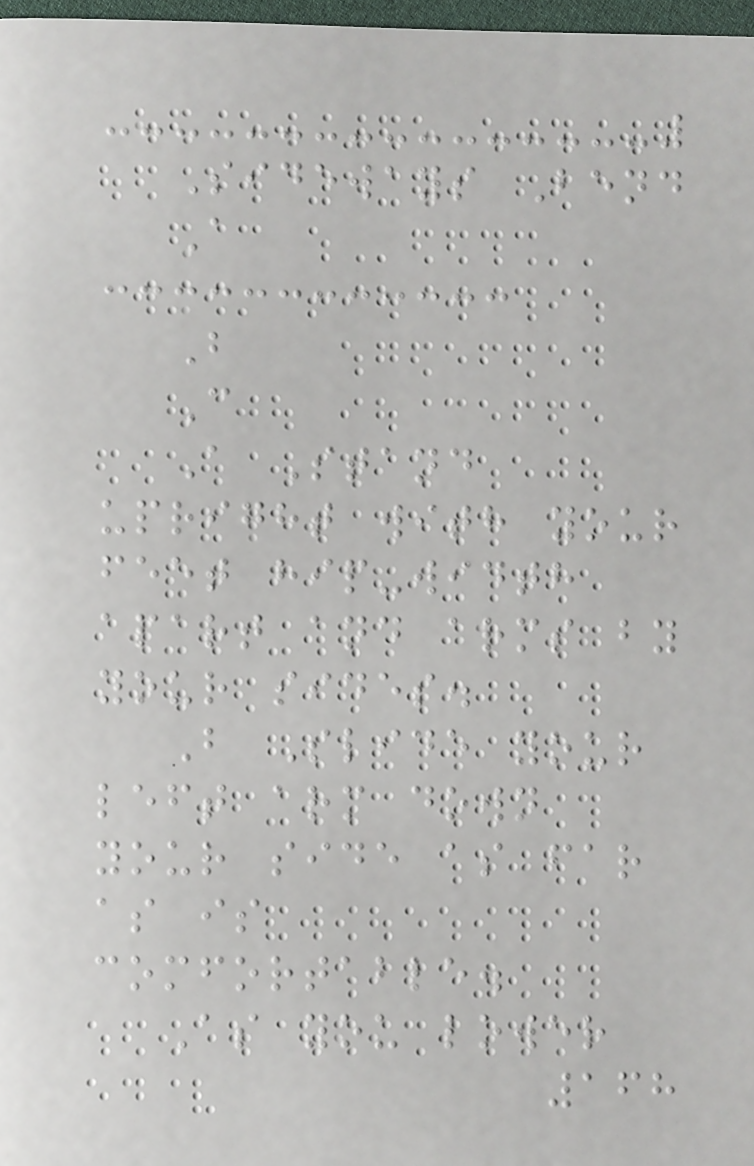Sideways Bend
A
B
C
A Stand
upright with your
feet hip-width
apart and arms by
your sides.
B Slide your
left arm down
your side as far
as is
comfortable.
As you lower
168
